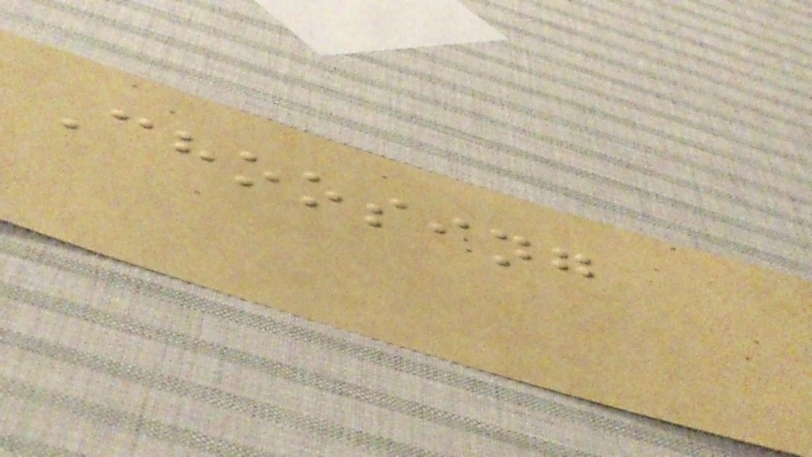Choosing
